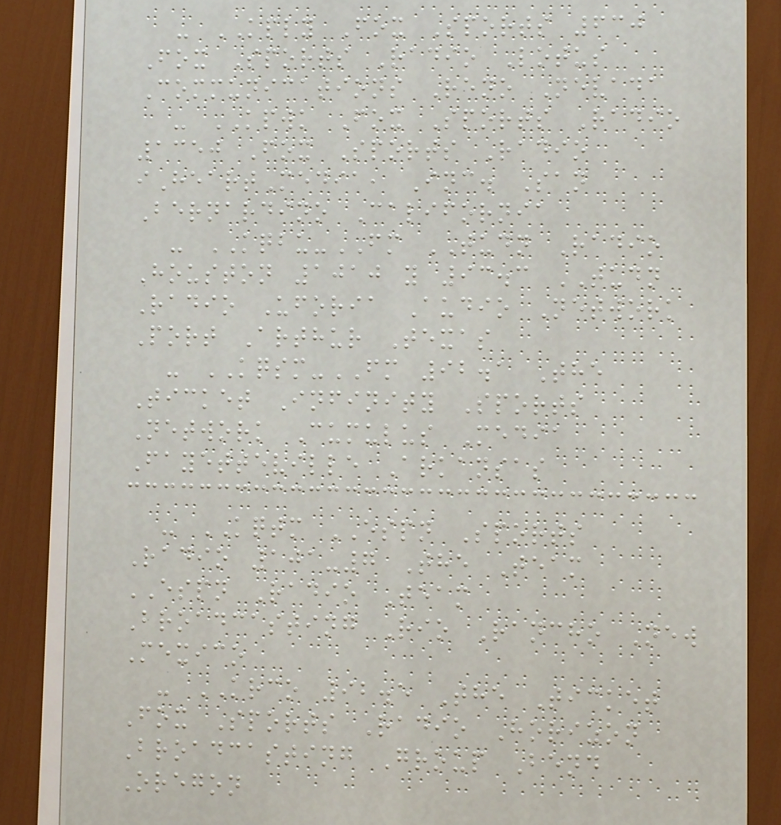- KPLY Fox Sports 630
Fox Sports Radio Lotus
Communications Reno Nevada
- KPWK Fox Sports Radio
1350 Fox Sports Radio
iHeartMedia, Inc. San
Bernardino California
- KQBU-FM TUDN Radio
Houston 1010 y 93.3 TUDN
Radio Uforia Audio Network
Port Arthur Texas
- KQSM-FM 92.1 The
Ticket Infinity Sports
Network Cumulus Media
Fayetteville Arkansas
- KQTM ESPN Sports
Radio 101-7 The Team
ESPN Radio Team
Broadcasting Rio Rancho New
Mexico
- KRCO 92.5 The Ticket
Fox Sports Radio Horizon
Broadcasting Group Bend
Oregon
